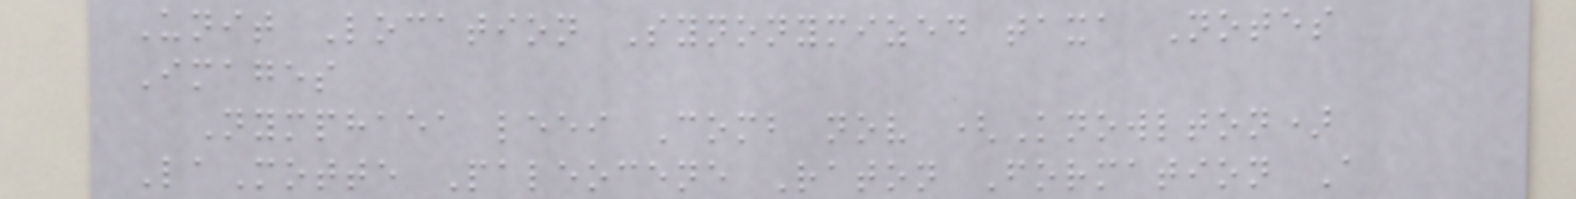Unit Location Synonymized taxa Notes
Images
Nymphaea leei Comb nov (Knowlton)
LaMotte Paleocene Raton Formation A
